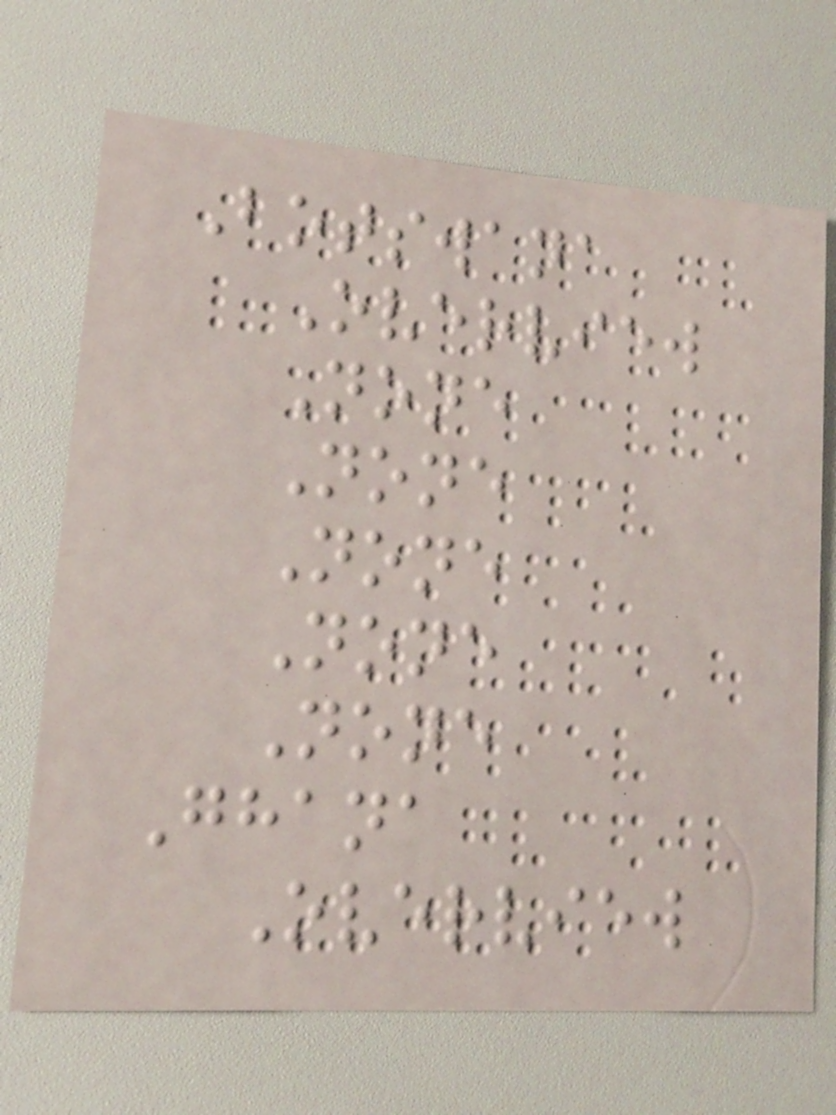Botswana
Overview
None
None
None
None
None
Ghana
Overview
